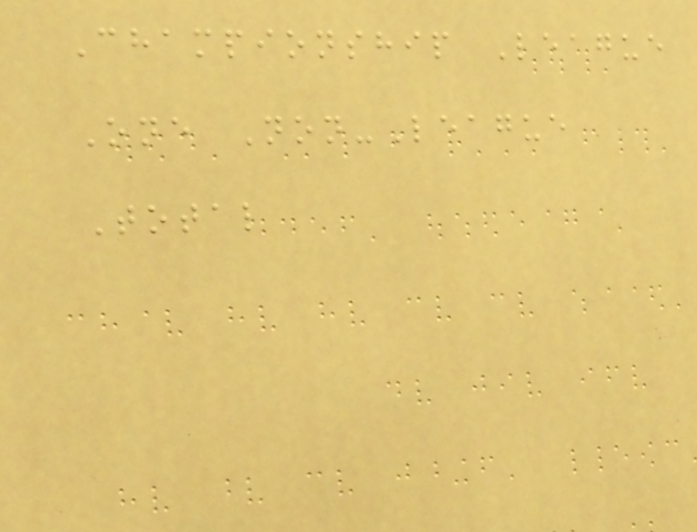Championship League
One Non-League
Total
